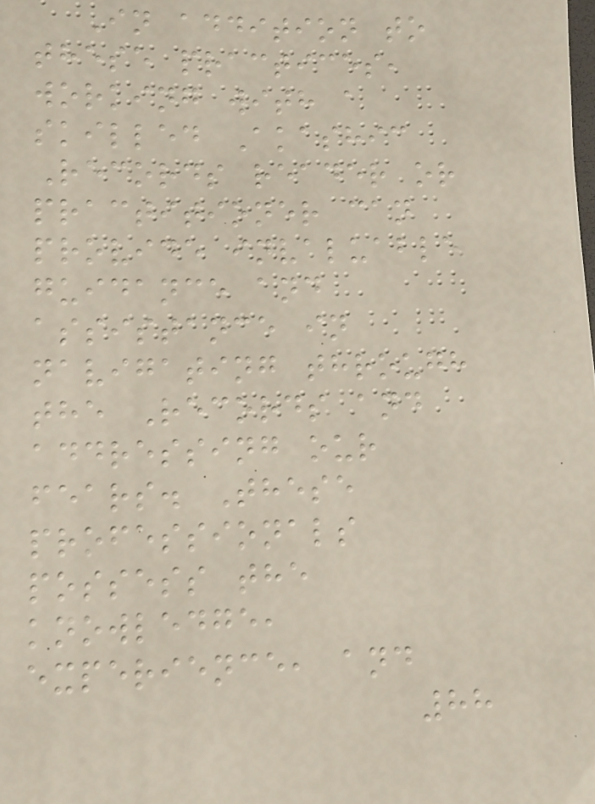In addition to
these practices,
working with a
skilled Akashic
Records reader or
practitioner can
provide invaluable
guidance and
assistance in
navigating through
the Records and
addressing our
fears. These
professionals
possess the
knowledge,
experience, and
88
